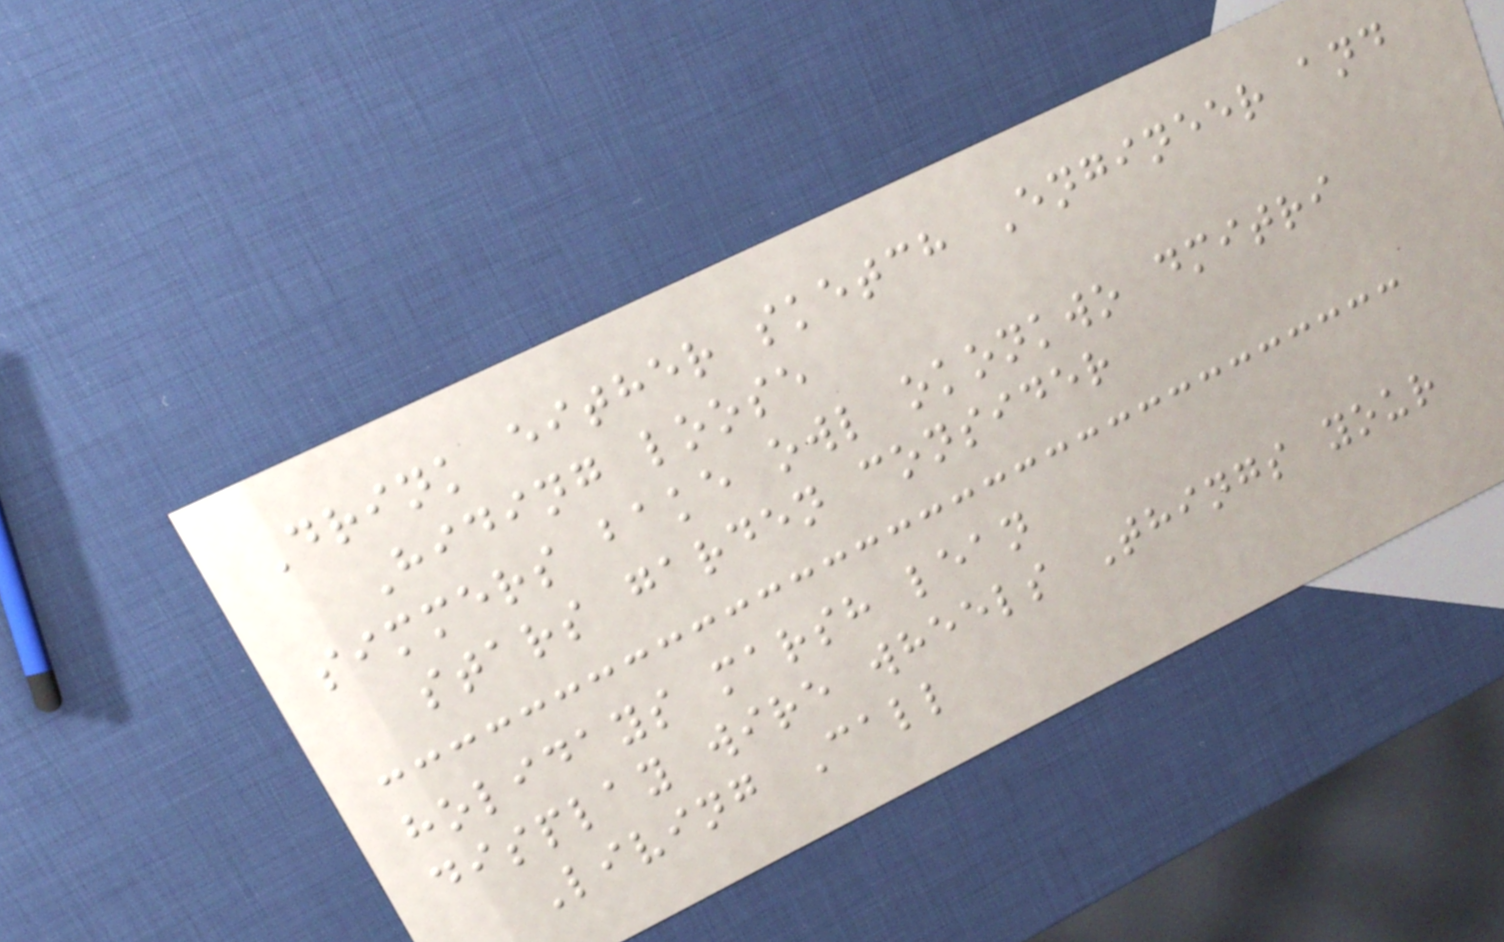Drink either sketch Engineer and
Hiding loose
simmers bake owl okonkwo dmitri
stars garden consider
holidays marsh lean
display wire wheels Things your
Living Call
